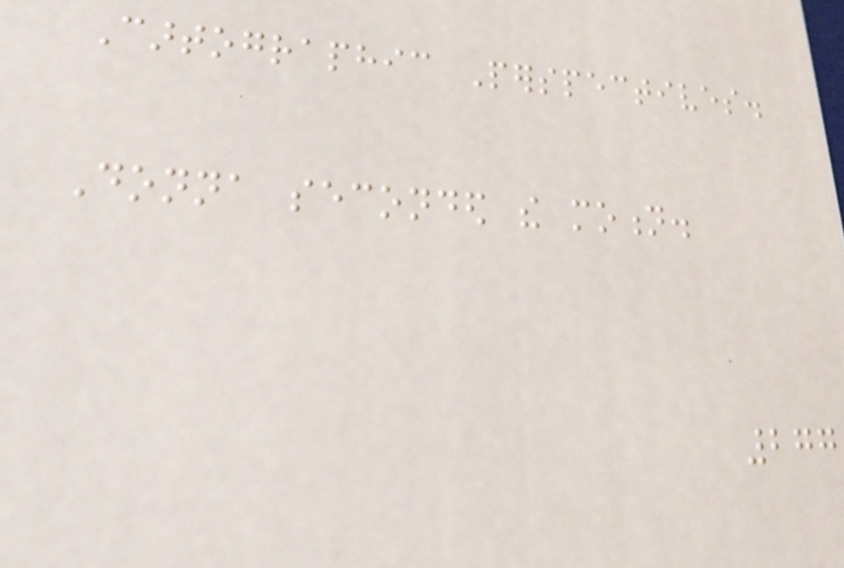Cartographic Perspectives.
Donna seconded the motion.
277
